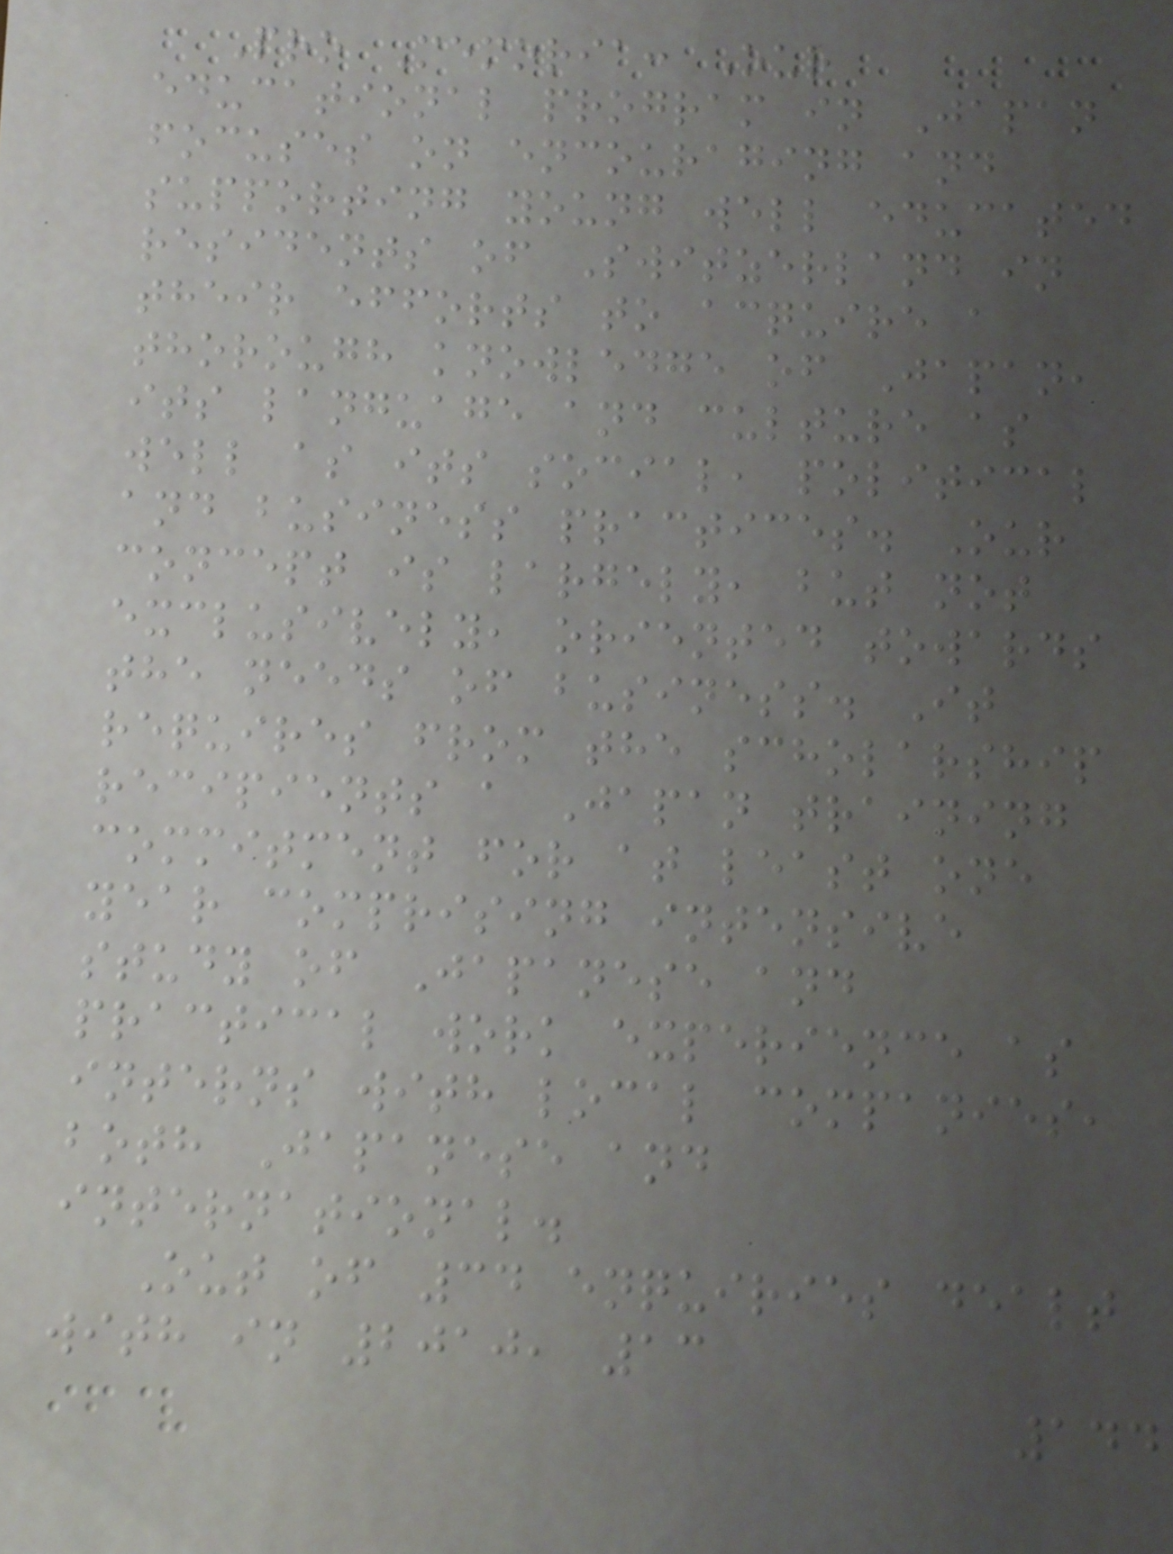Pro Memoria: Our
educational program in Japan
focuses on encouraging and
supporting young well educated
residents of Switzerland in
their efforts to acquire a
thorough knowledge of Japan,
its language and culture as
well as its social, political
and business practices. Our
concept is largely, but not
exclusively, oriented towards
the needs of business. It
requires from the scholarship
recipients a Japan training
commitment for at least one
year comprising intensive
study of Japanese and
practical work experience as
interns with local companies,
both Japanese and
international.
Out of 34 enquiries dealt
with in 2010, 13
144
